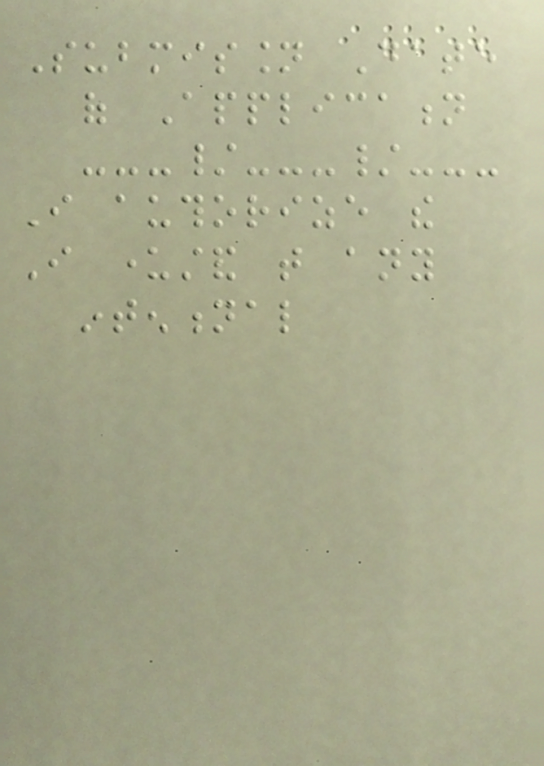Submission Date
of Application
---/---/---
I authorize the
I understand that any
intentional
